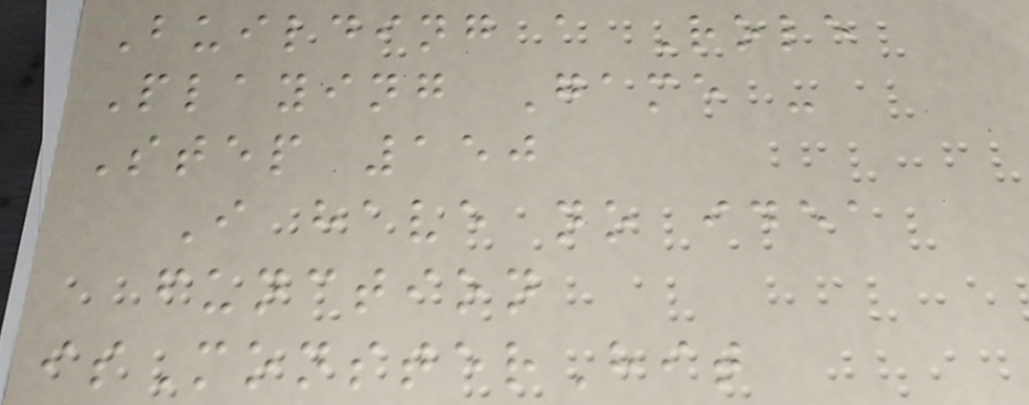Building a Role
Playing Game -
Step 150
I have no idea
function
isMonsterHit
